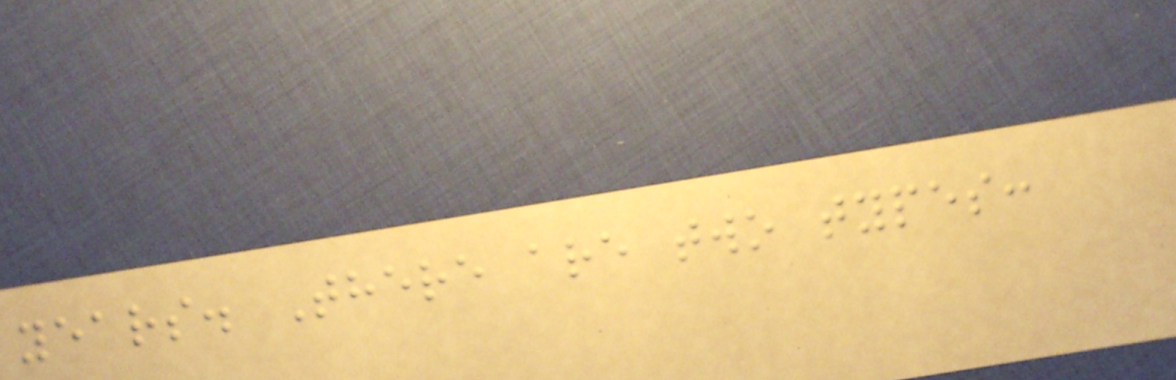years. There are two types:
